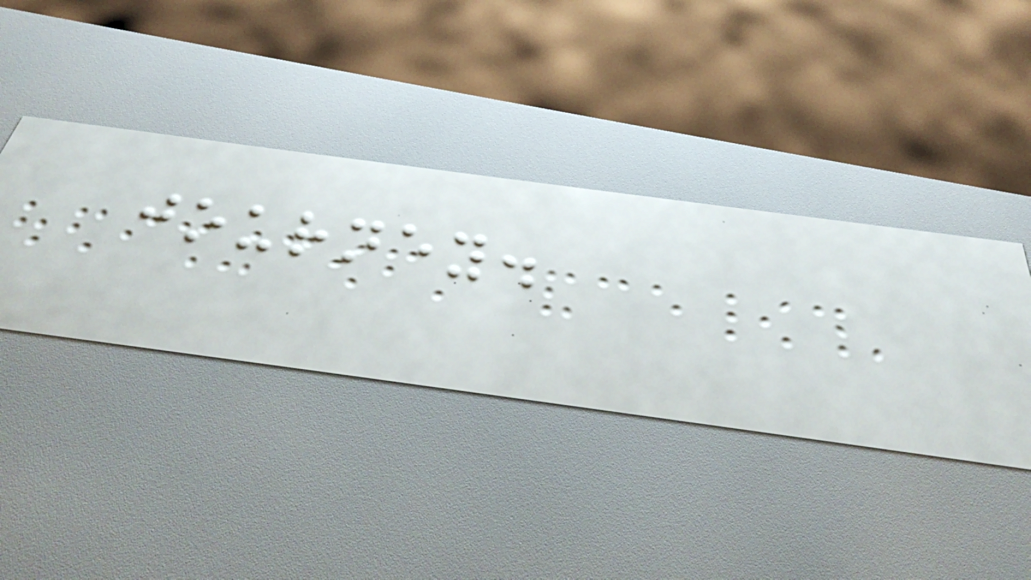journey.
